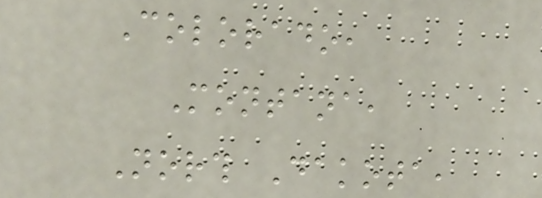Colorado,
Montana,
North Dakota,
